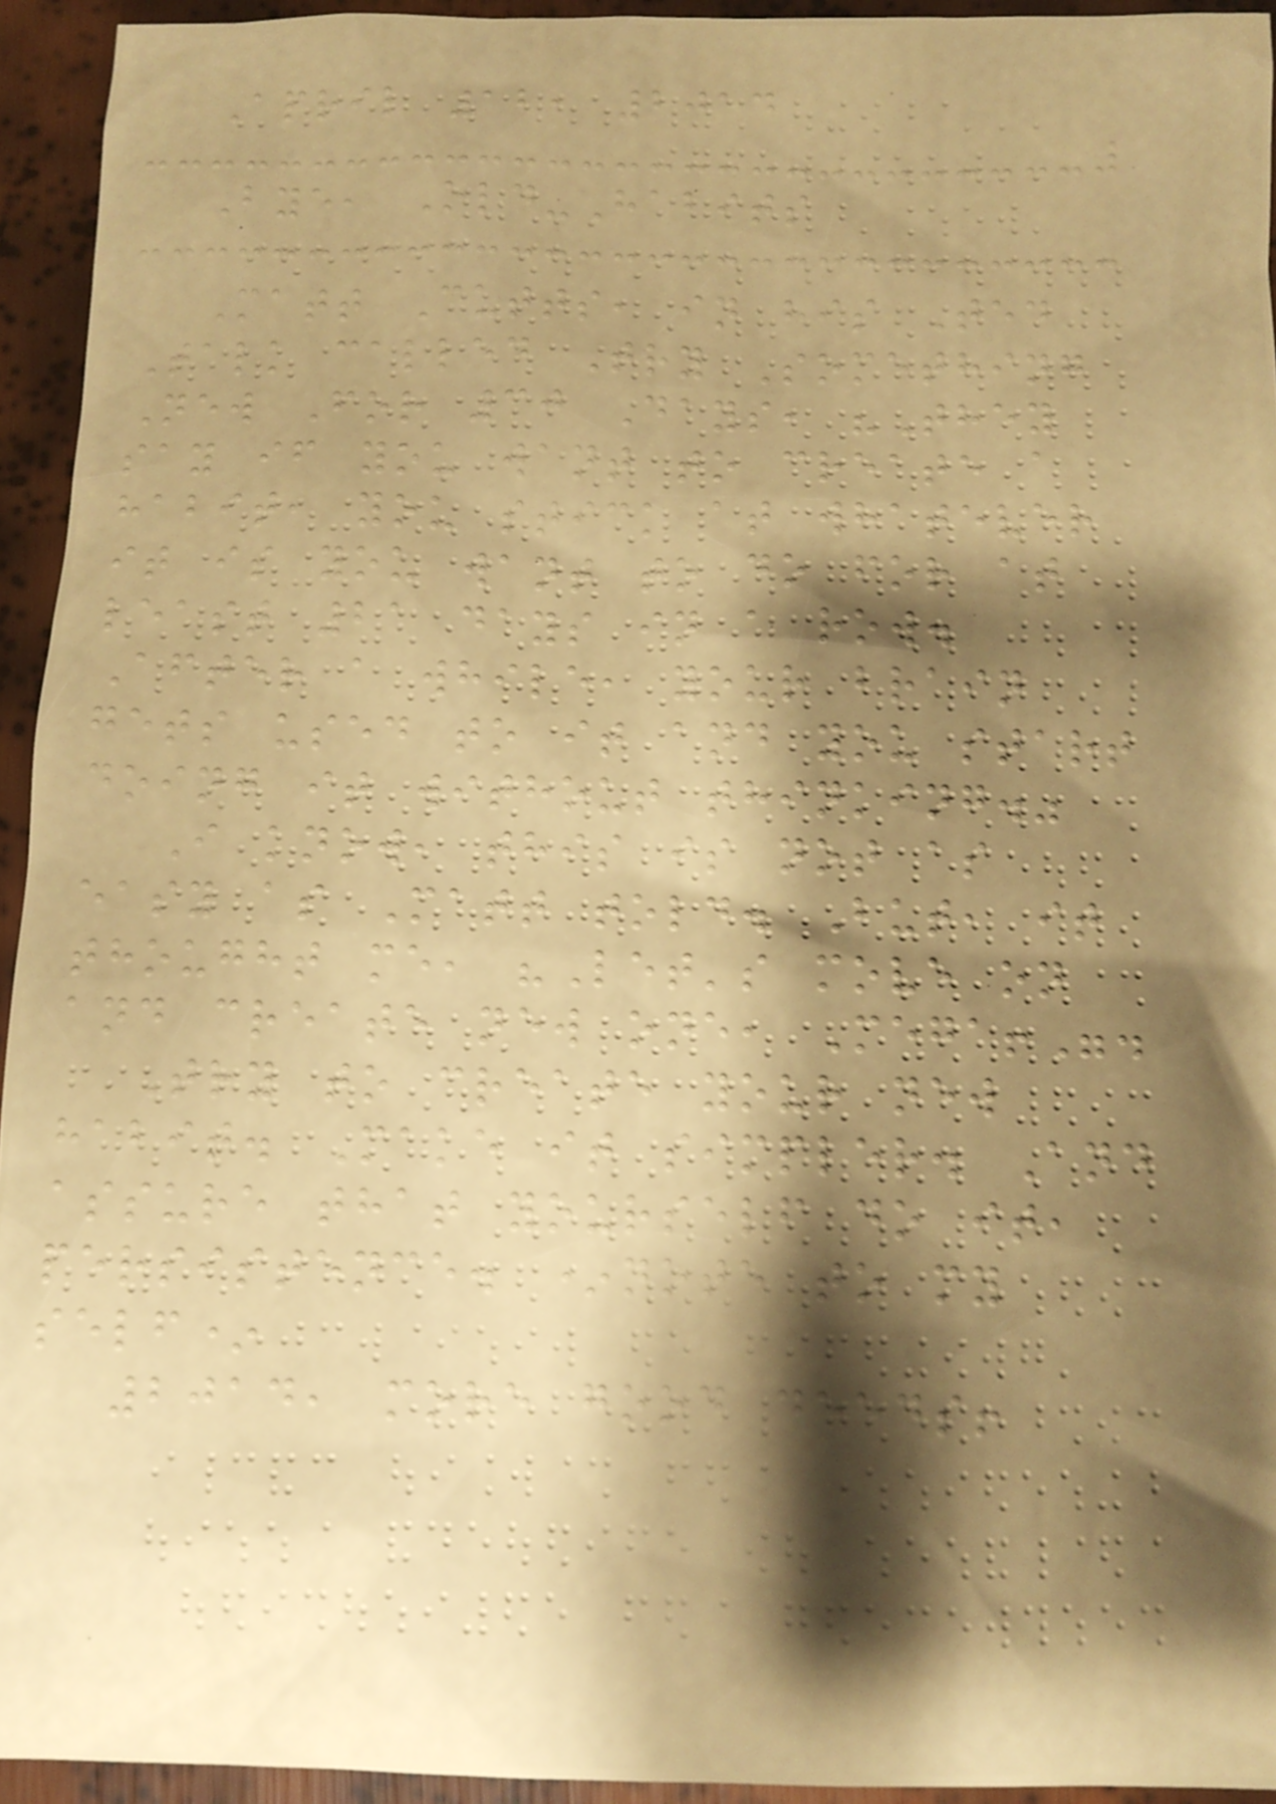April 12, 2014
Bye, Old-Habits
Matt Cutts, in his Ted
Talk called Try Something
New For 30 Days, "They
say if you want to create a
habit, you stick at whatever
it is you want to do for at
least 21 days in a row.
After a while, your brain
gets used to it and you start
doing it without thinking."
I know, this is not as
easy as Matt told. But, it
thought me, "Let's move on
and create new one, Mega!".
Try to create your new
habit. Make it simpler. And
assure that yourself do it,
persistence. *note to my
self*
2014, more good deeds!
